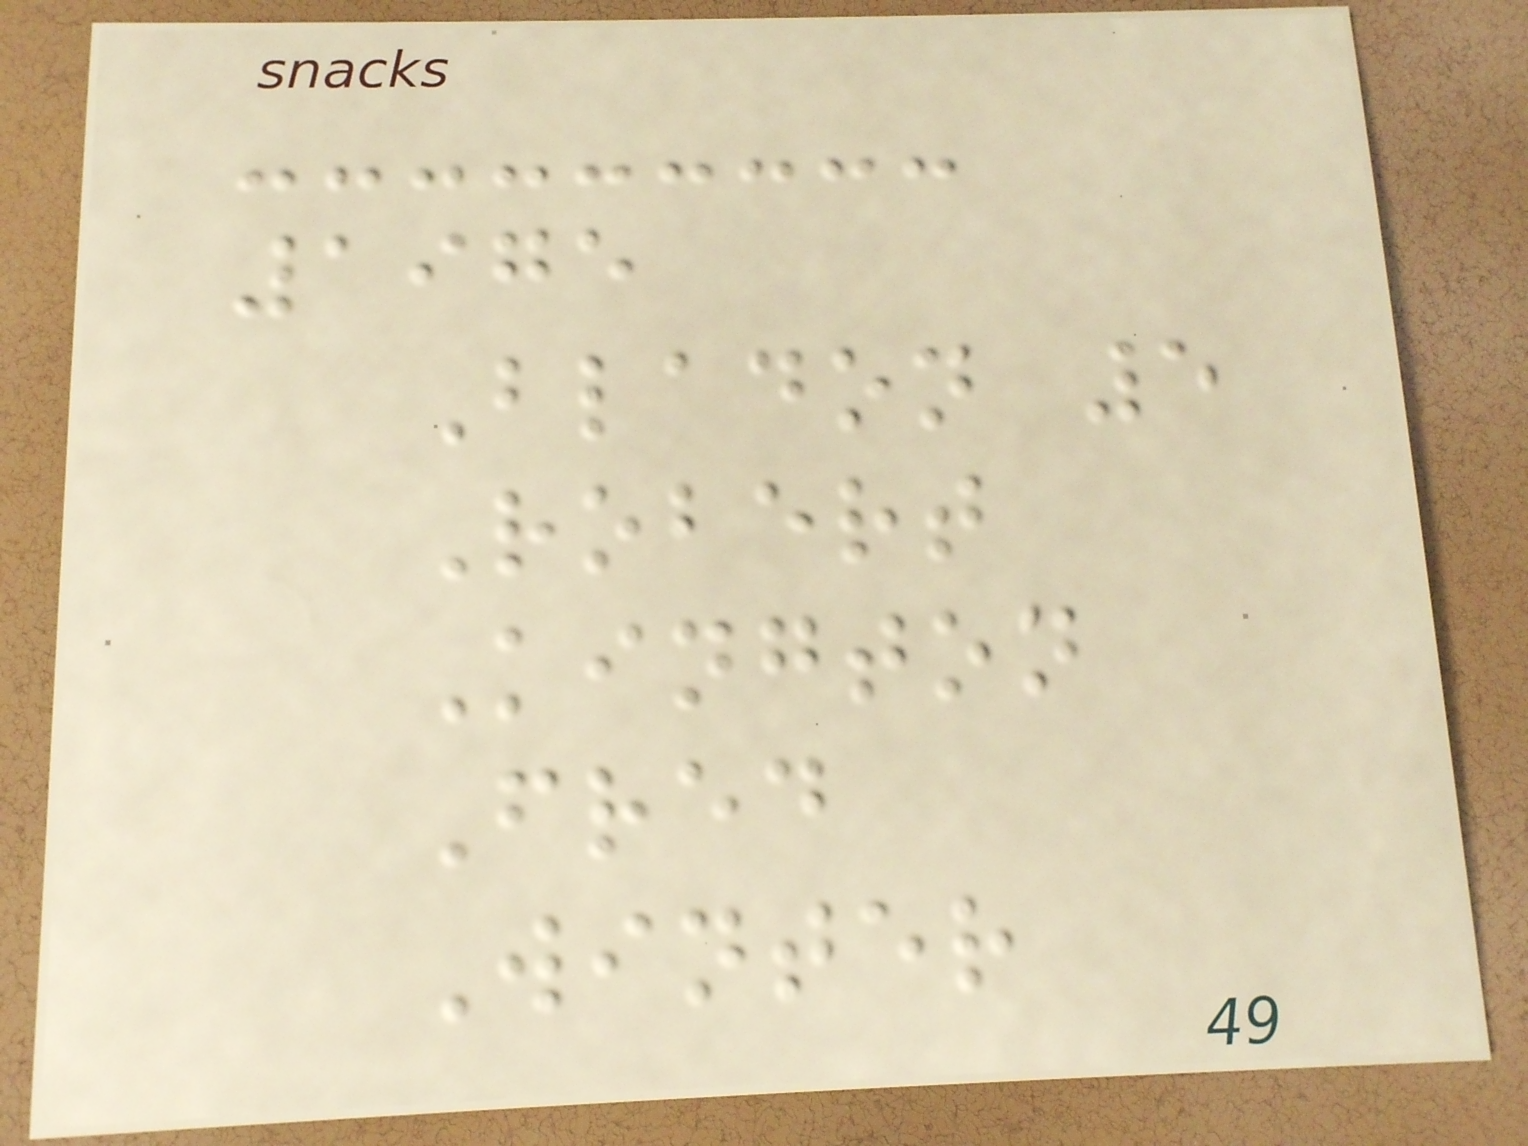1975
Bladon 5
Robert
Kington
Fred
Winter
